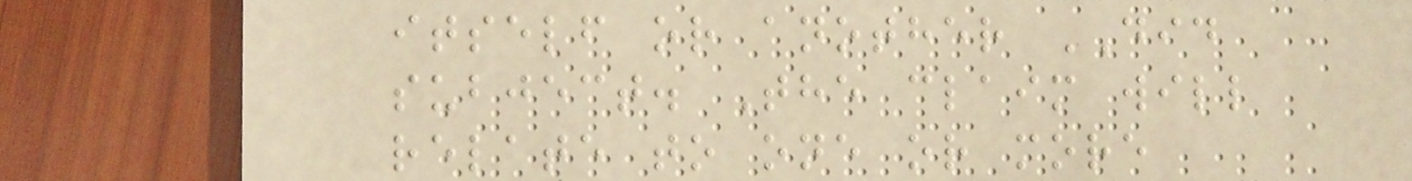itself or another DID
subject. The claim will
relate to one or more
